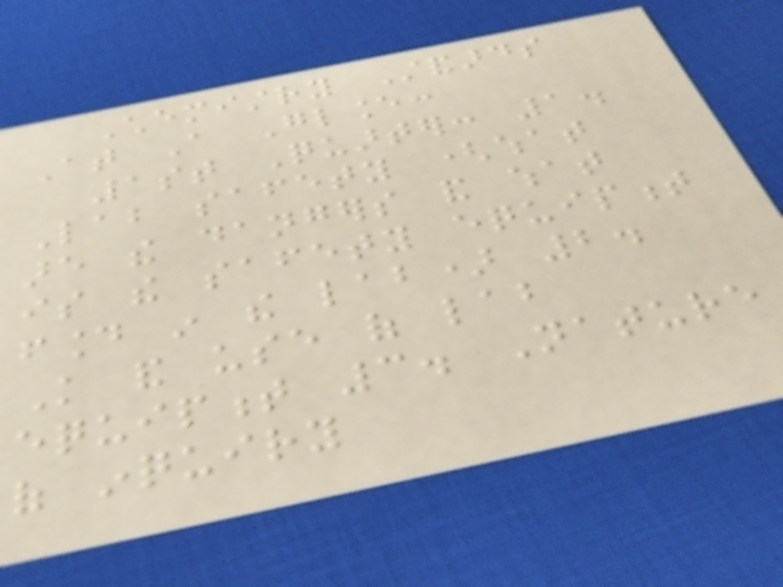Chemistry Standards
At A Glance:
1st Quarter: 1.
Lab safety (what
are the dangers and what
is the safety equipment
found in the lab) 2.
Knowledge and use of lab
equipment 3. Nature
of inquiry
